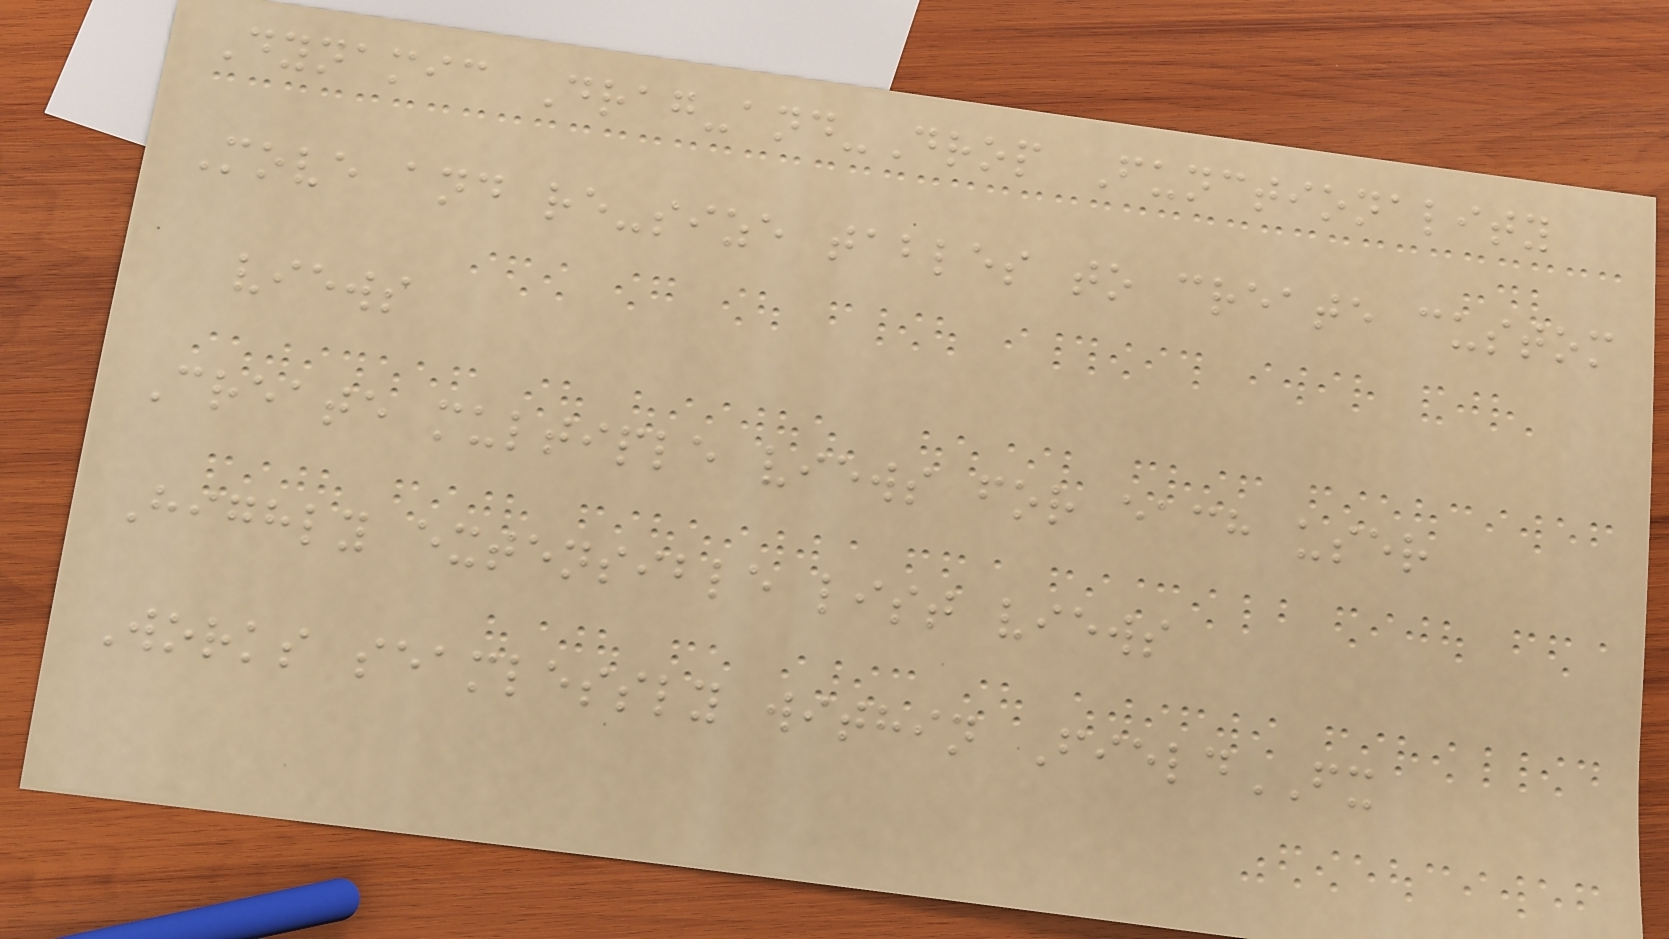Dynamic Drag-and-Drop Functionality
Move and re-size tables to create custom
views
Create multiple views for each user
Highly extensible list views
Works seamlessly within FieldFX
